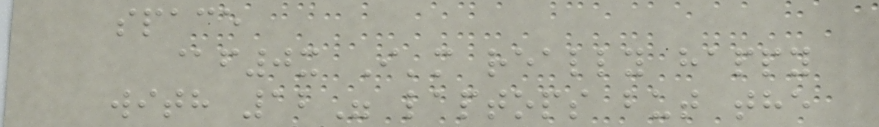space
@f0x I'm really happy
with 12" laptops but the
